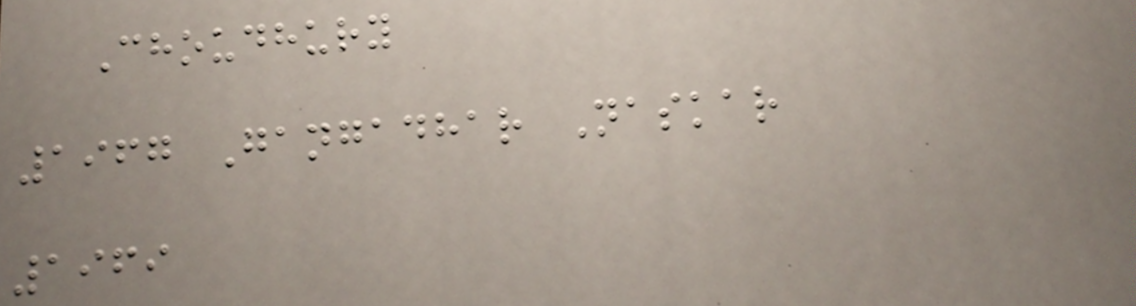Choudhury
1967 Gangadhar Naskar
1969
